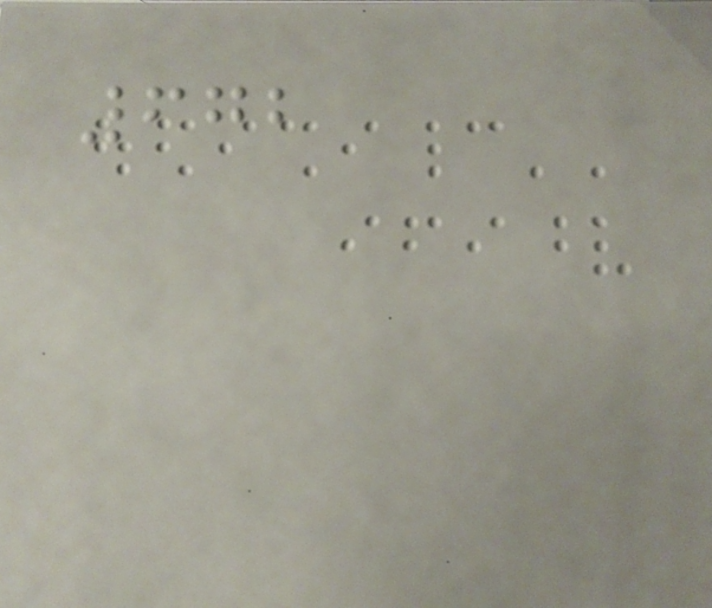672
